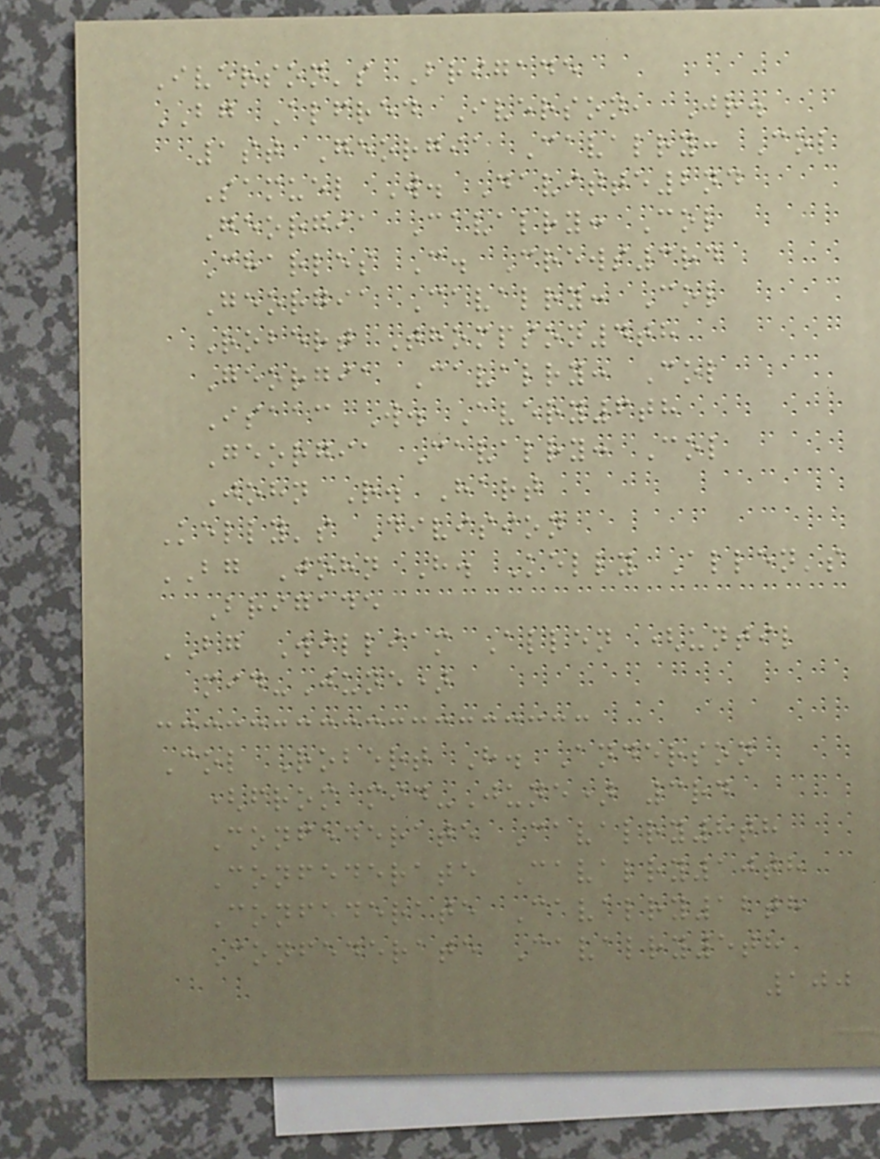Iverson's Brigade
BG Alfred Iverson, Jr.
1st Georgia Cavalry: Col
Samuel W. Davitte2nd
Georgia Cavalry: Col
Charles C. Crews3rd
Georgia Cavalry: Col
Robert Thompson4th
Georgia Cavalry: Col
Isaac W. Avery6th
Georgia Cavalry: Col
John R. Hart
Kelly's Division
BG John H. Kelly Allen's
Brigade
BG William Allen (until
mid-June)
Col Robert H. Anderson
(from mid-June) 3rd
Confederate Cavalry8th
Confederate Cavalry10th
Confederate Cavalry12th
Confederate Cavalry5th
100
